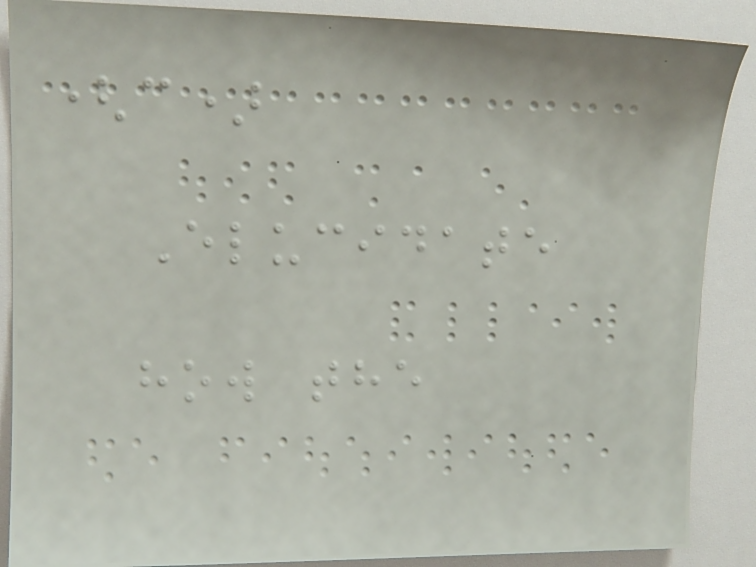(c)
Elucidate
how the
